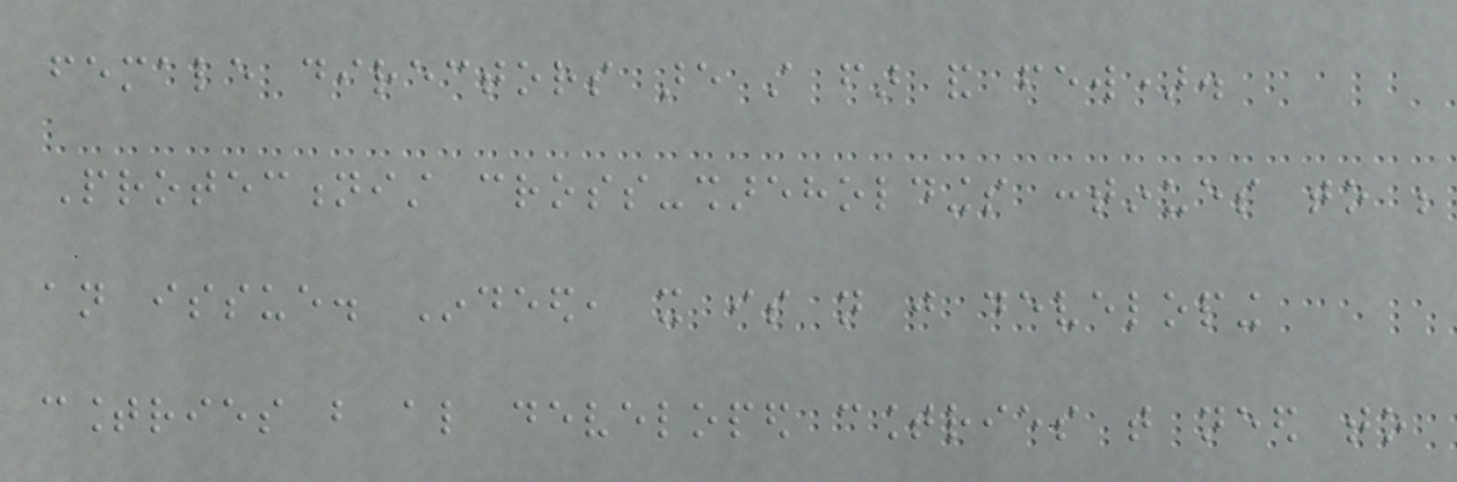female directors are still far and few).
Protectionist cross-shareholdings continues to be
an issue. Indeed, it is not just developing
countries but also developed countries that need to
